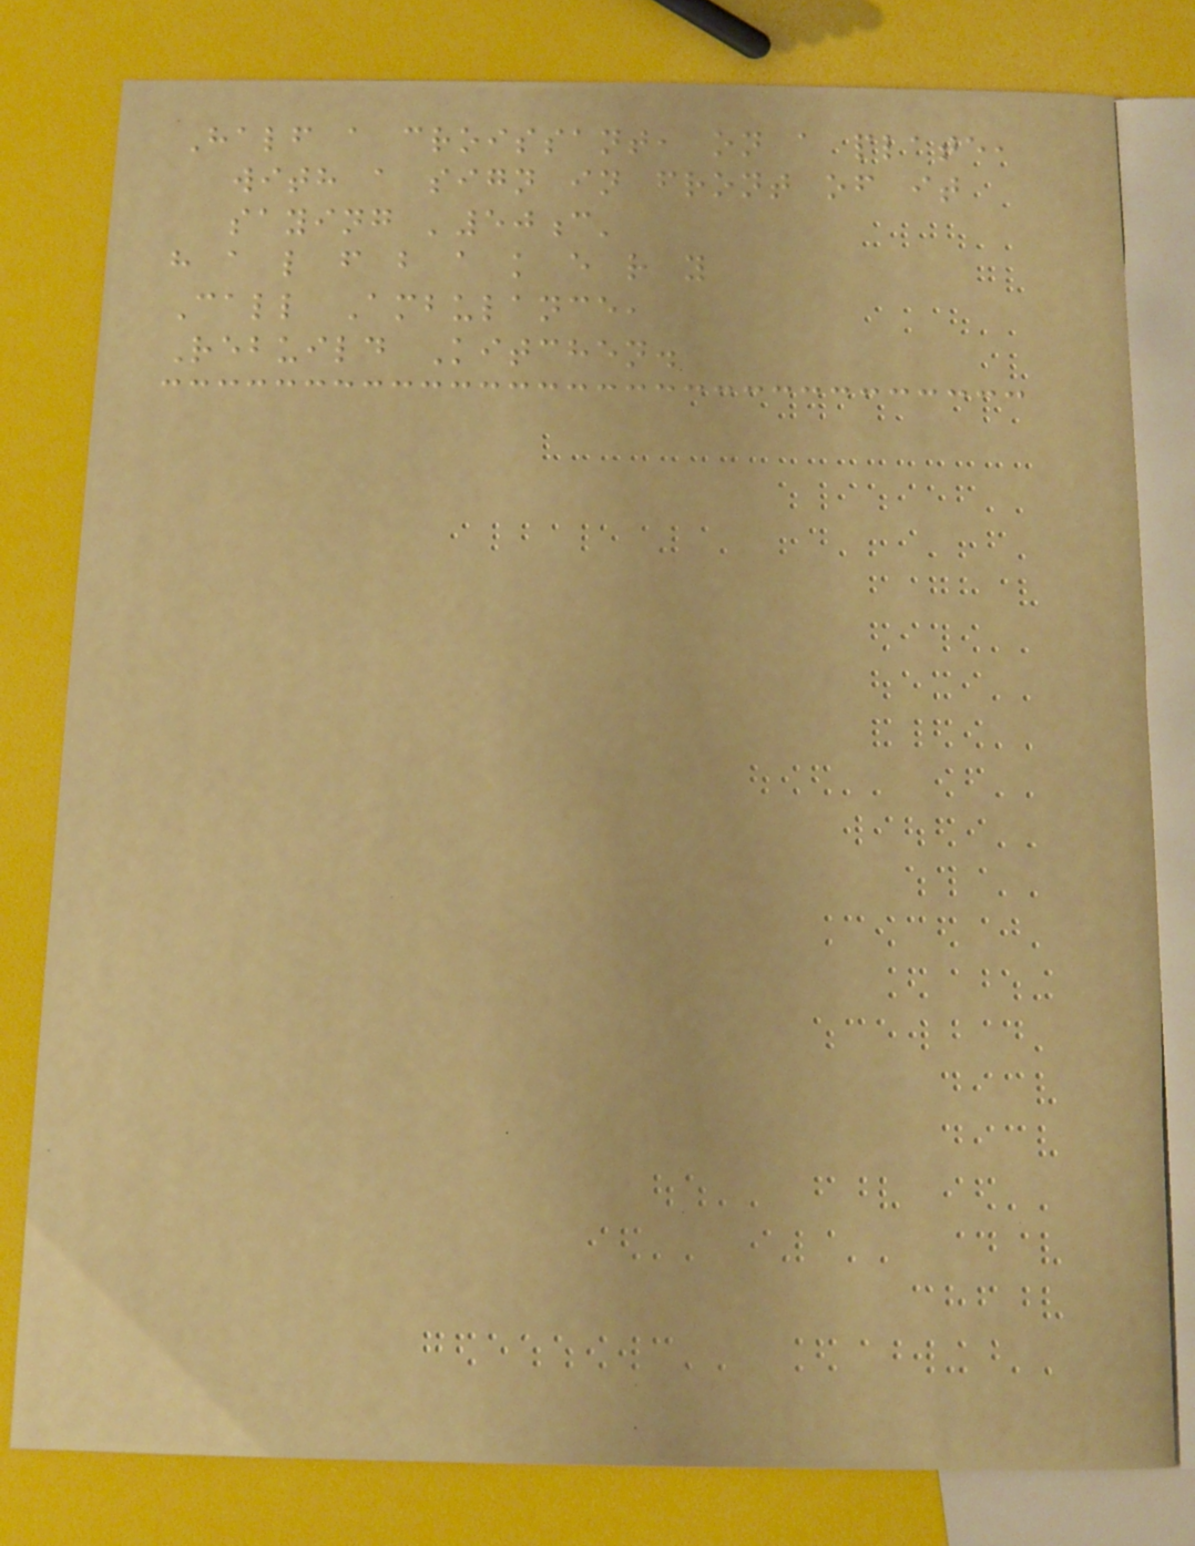Half a croissant, on a plate,
with a sign in front of it
saying '50c'
h a l f b a k e r y
Call Ambulance,
Rebuild Kitchen.
